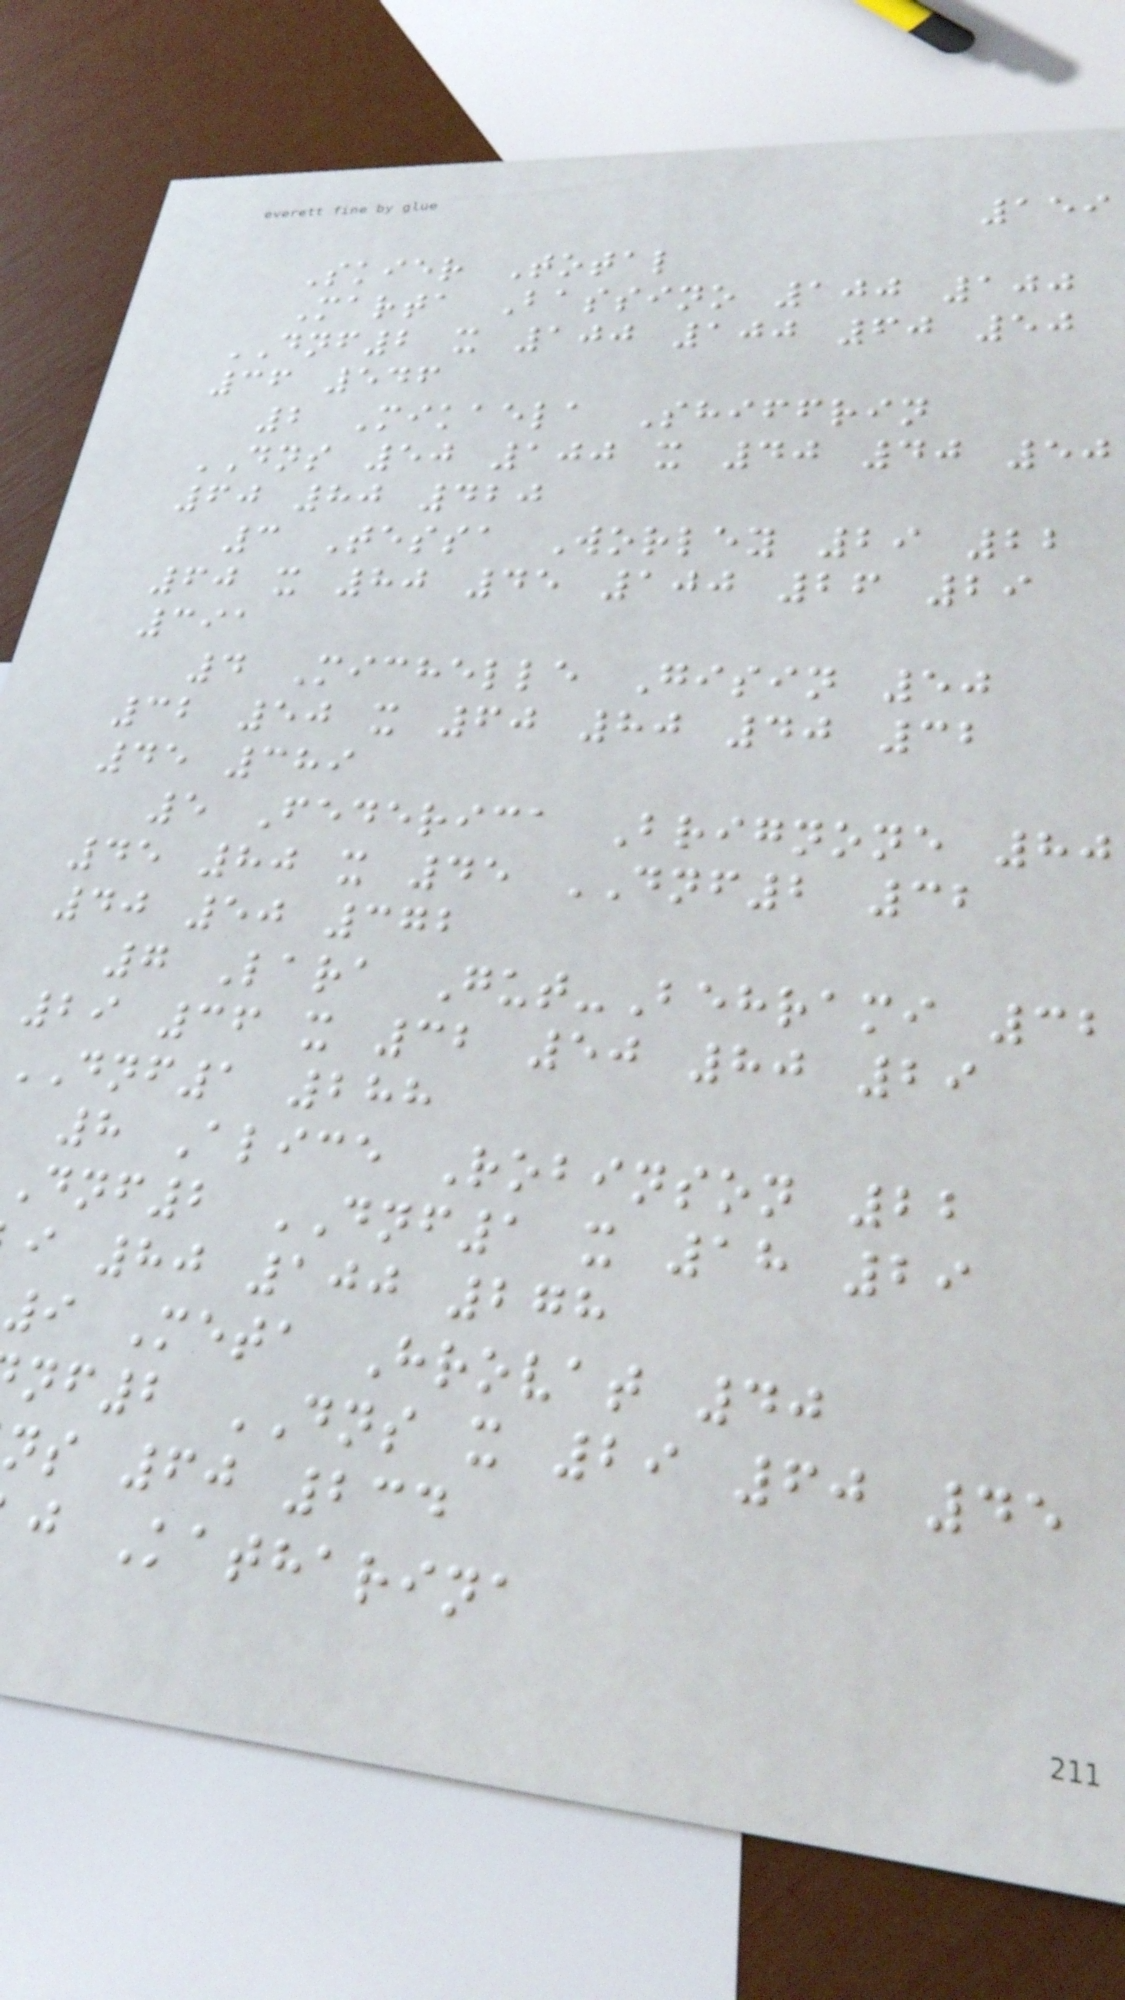159
Skier Total
Marta Bassino 100 100
DNF2 x 100 100 60 50
36 546
2 Mikaela Shiffrin
DNS 50 100 x 40 40 50
60 80 420
3 Tessa Worley 29 22
60 x 80 45 100 26 29
391
4 Michelle Gisin 50
32 50 x 60 80 40 32
45 389
5 Federica Brignone 80
45 80 x 45 DNF2 32
40 50 372
7 Lara Gut-Behrami 32
29 36 x 32 50 80 29
DNF1 288
8 Alice Robinson 22
dnf2 DNF1 x 18 29
i 80 100 278
9 Meta Hrovat 40
nf2 DNS x 29 60 45
ns 60 234
j Katharina
